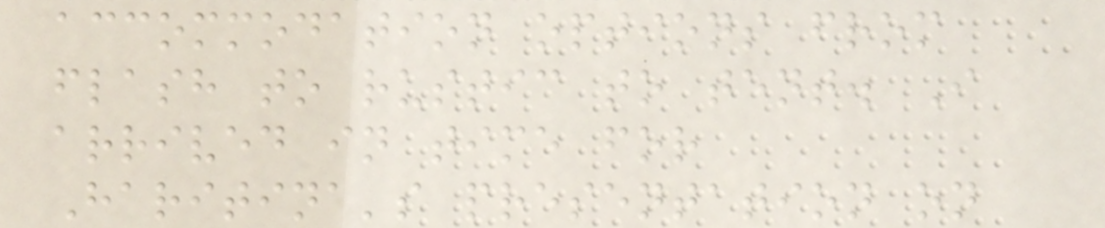accommodation options from
flash to rustic to tent. I
arrived in time for
Haritina's presentation on
